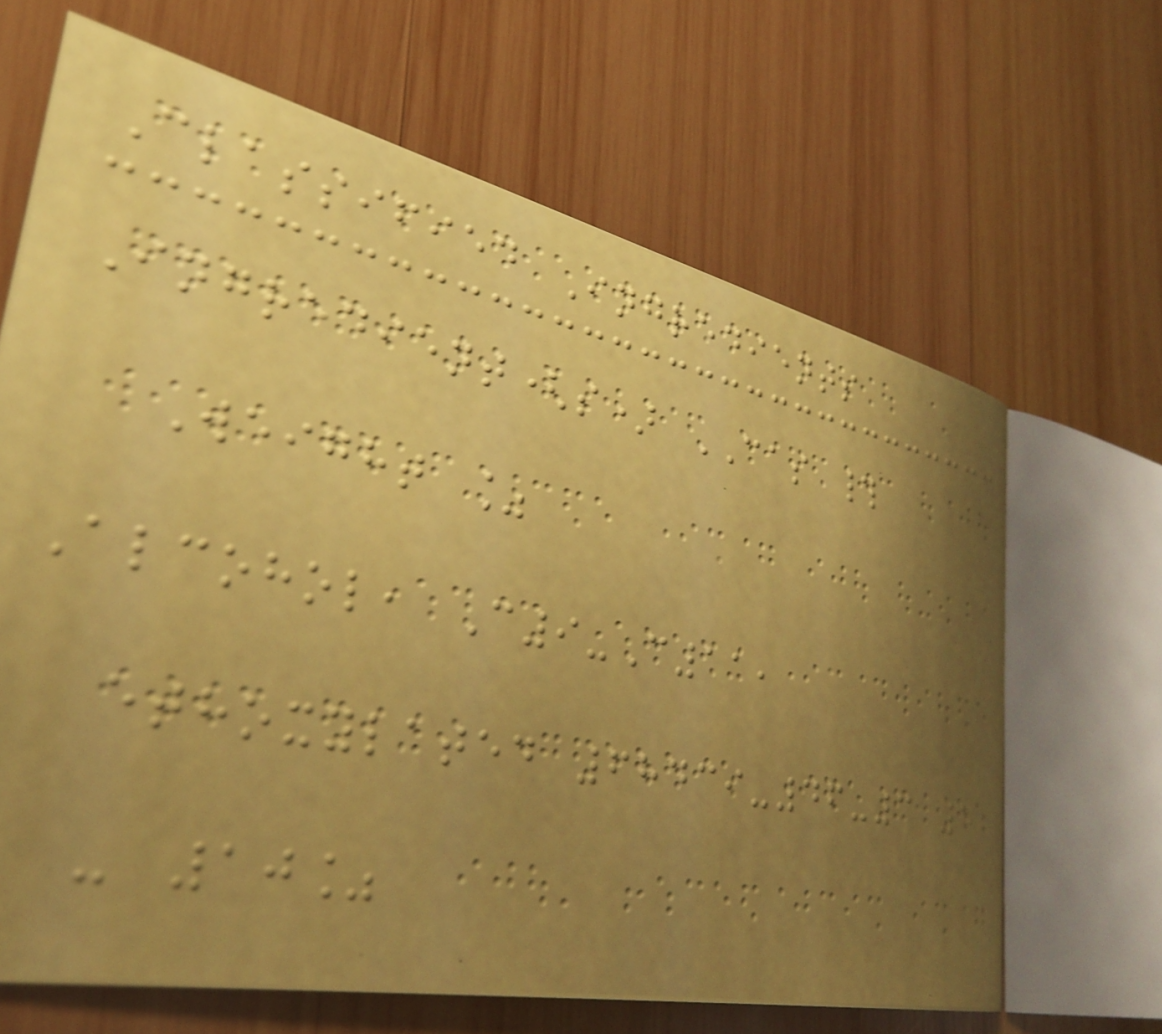Classified Ingredients
Ingredient(s) CAS #
Weight %
Alcohol, C9-C11,
ethoxylated 68439-46-3 5
- 10%
